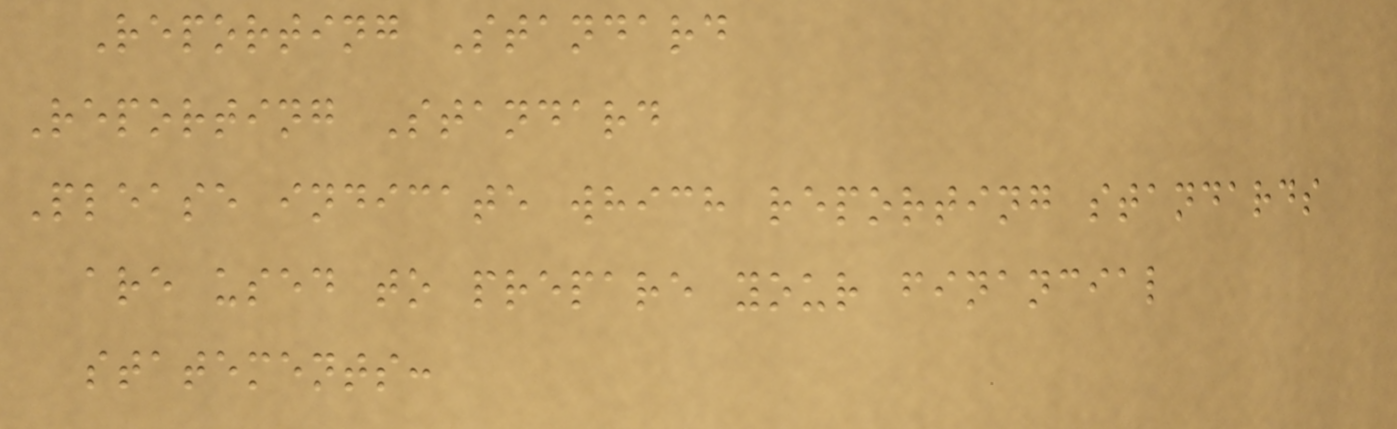Reporting Standard
Reporting Standard
Please indicate which reporting standards
are used to prepare your financial
statements:
